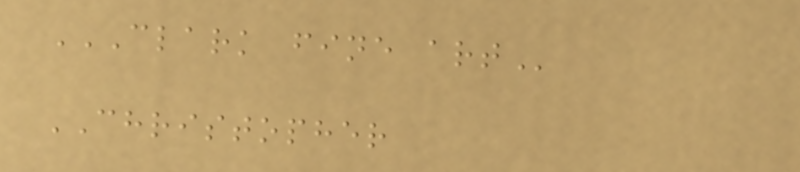CLARK FINE ART
CHRISTOPHER
